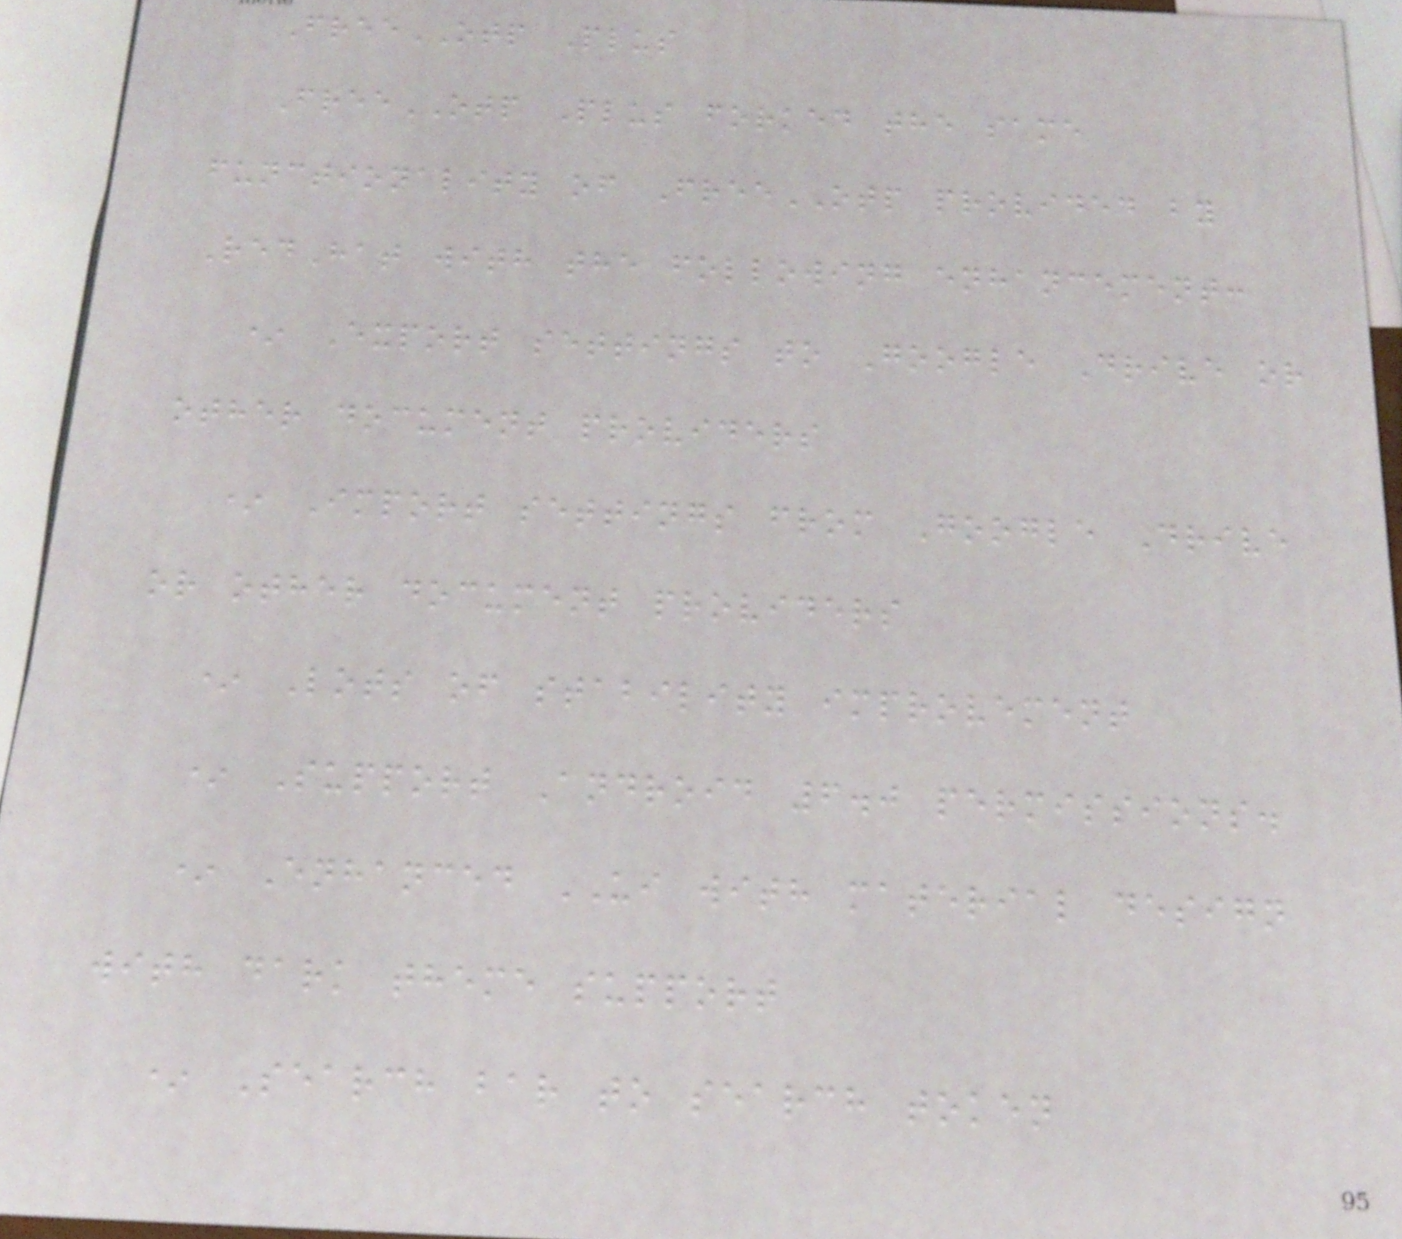FreeOTP Plus
FreeOTP Plus forked the same
functionality of FreeOTP provided by
RedHat with the following enhancement:
* Export settings to Google Drive or
other document providers
* Import settings from Google Drive
or other document providers
* Lots of stability improvement
* Support Android 6.0 permissions.
* Enhanced UI with material design
with dark theme support
* Search bar to search token
